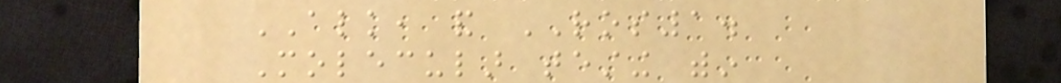ALK, and ROS1.
Molecular testing within
